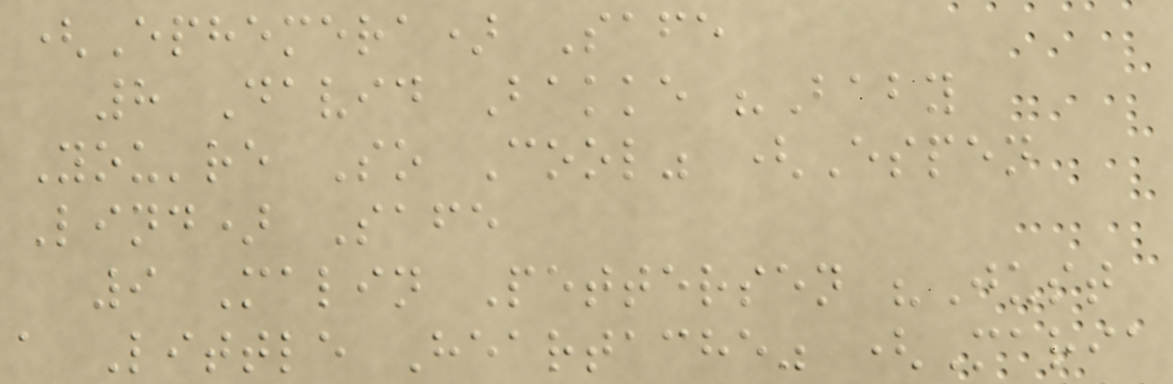(Ephemera) Safe
8 David Bakke "Baby
You're So Cool" (Espen
Lind) Safe
9 Malin Pettersen "Just
a Little Heartache" (Maria
